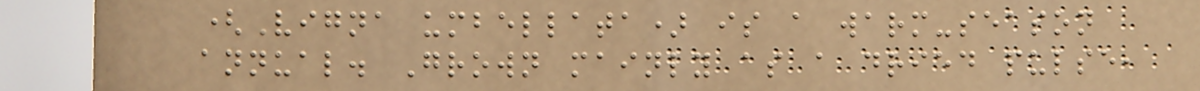(Vigna umbellata) is a warm-season
annual. Grown mainly as a dried pulse,
